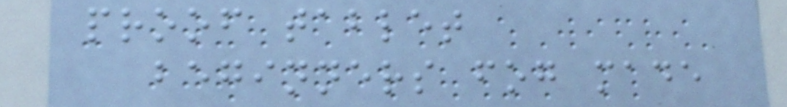proof tablet
beginners fog made
